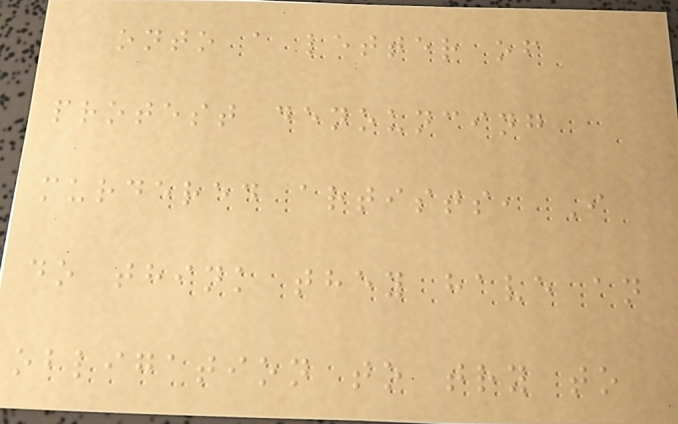onto a letter of
protest denouncing
murdered artists, I
do think they have an
obligation to try to
